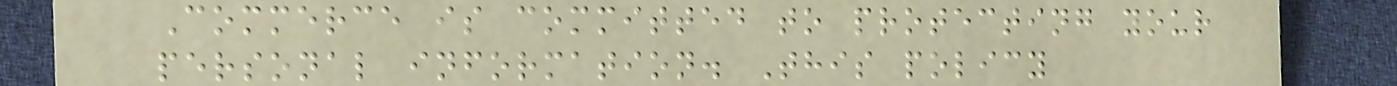Commerce is committed to protecting your
personal information. This policy
